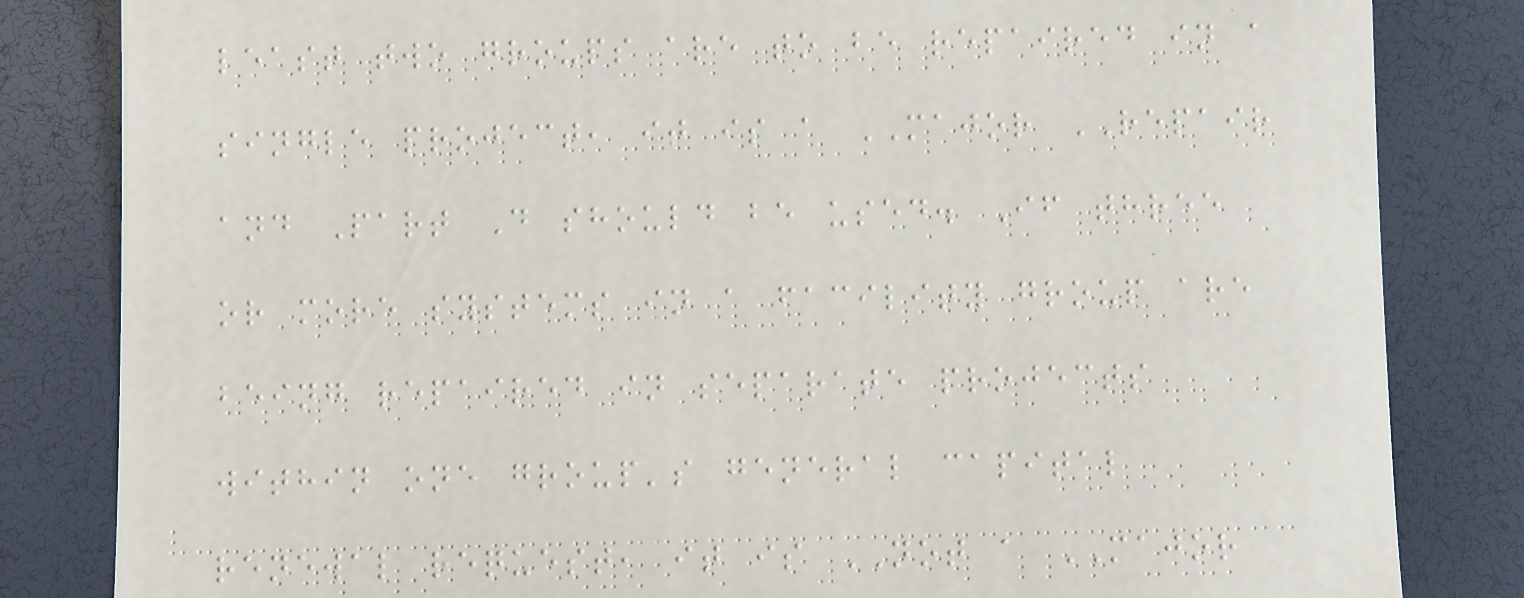least two groups are to be repaired in a
single project, it is a MAJOR REPAIR
and Part D should be used. If three
or more systems in a facility group are
being repaired in separate projects
within one group's general capital
renewal request, it is NOT a MAJOR
